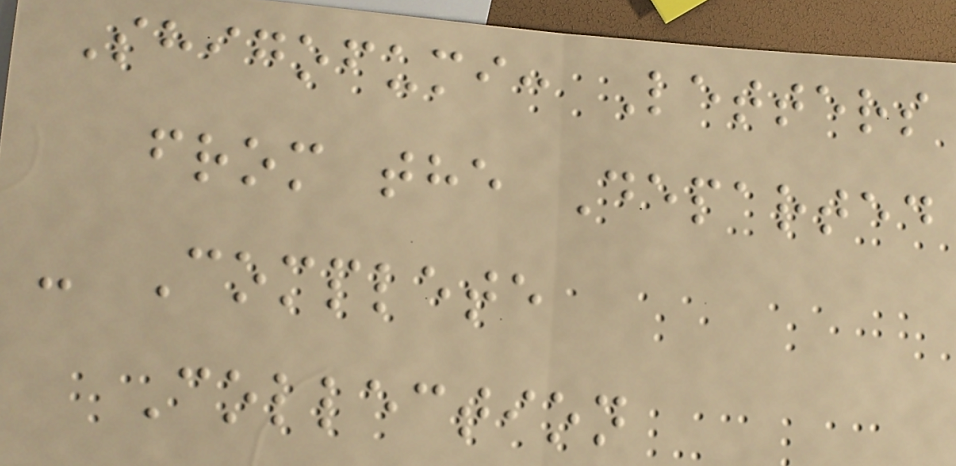Shigofumi: Letters
from the Departed
- Complete
Collection
